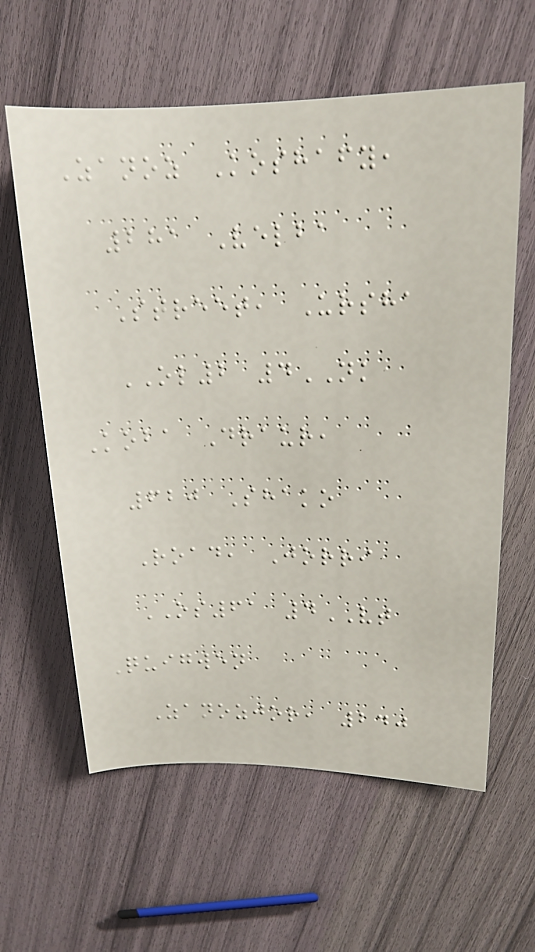Zanoz Koshafy,
281 Velba
Street, Ursha
OL2 4NK
Koba Draur,
620 Shako
Road, Jorri
OS61 4VT
Quigwen
Zanozjor, 240
